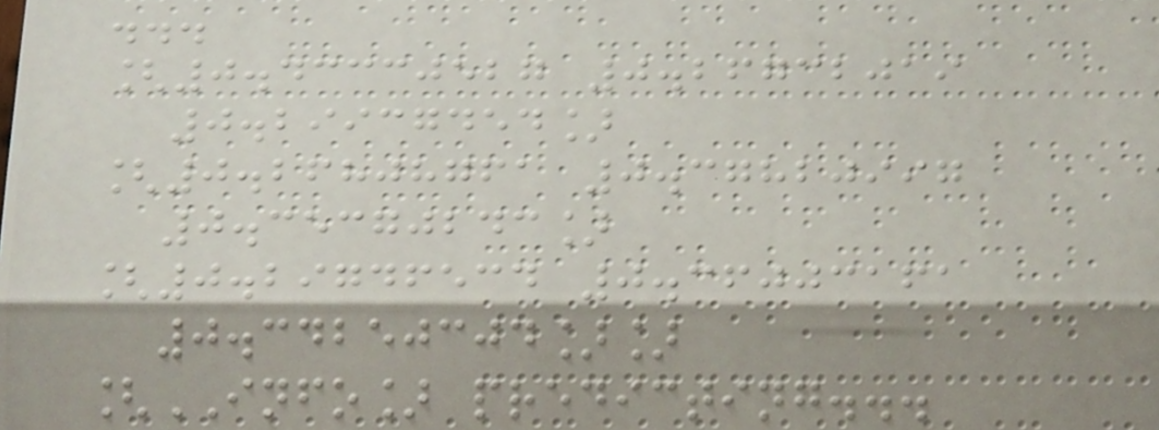...
[0.43330527 0.26732019
0.29937454]
[0.26808761 0.37820997
0.35370243]
[0.29746534 0.36003161
0.34250304]]
[INFO] predicting...
